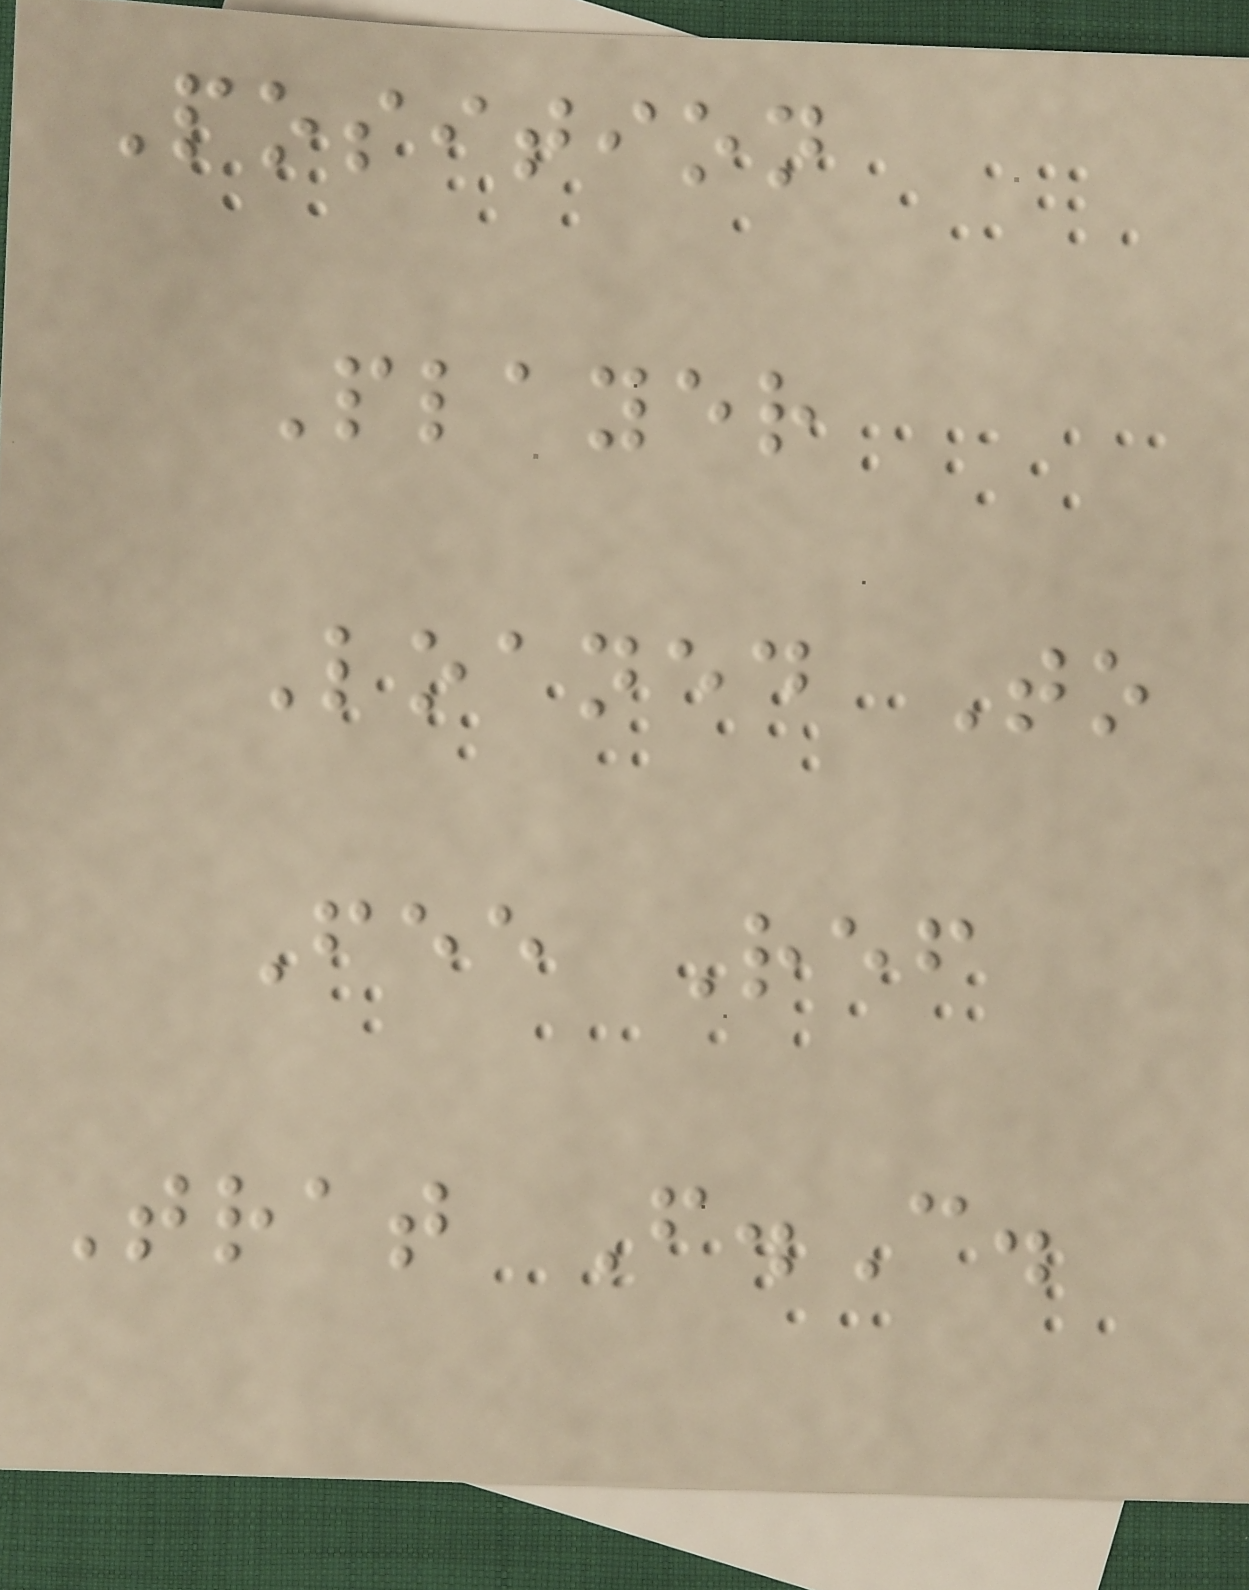Position
Player
Loaned To
Fee Ref
Trat F.C.
